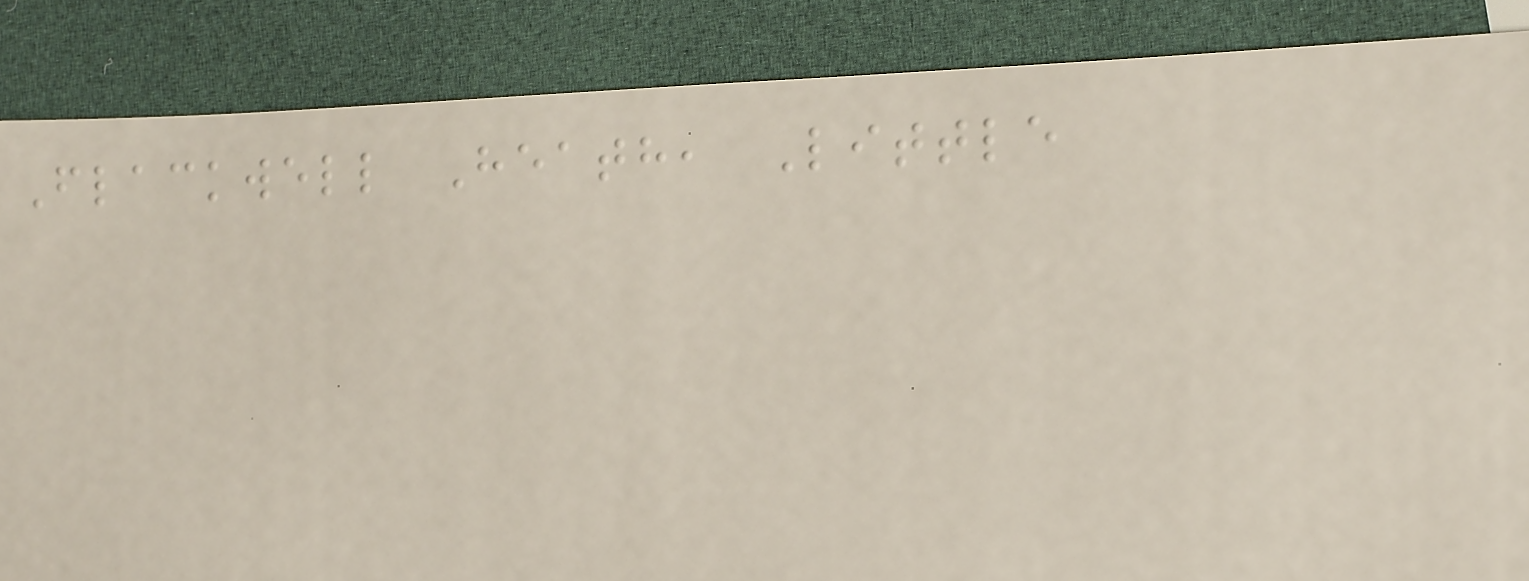Flackwell Heath, Little
